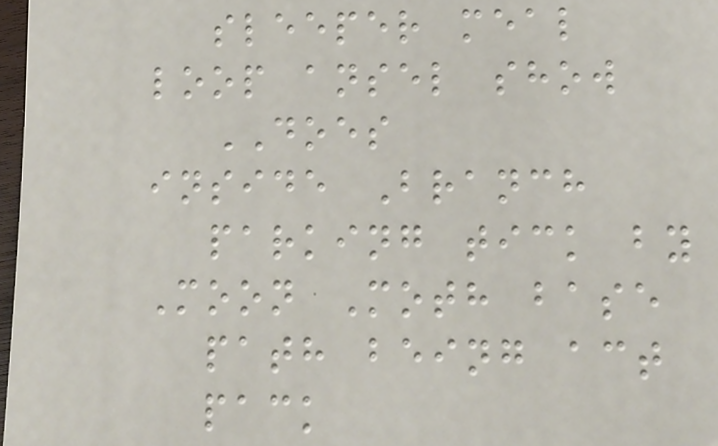sleeper meal
loop ansel show
DOES
inside Branch
parking tick by
Moon Moth base
path being act
pack
